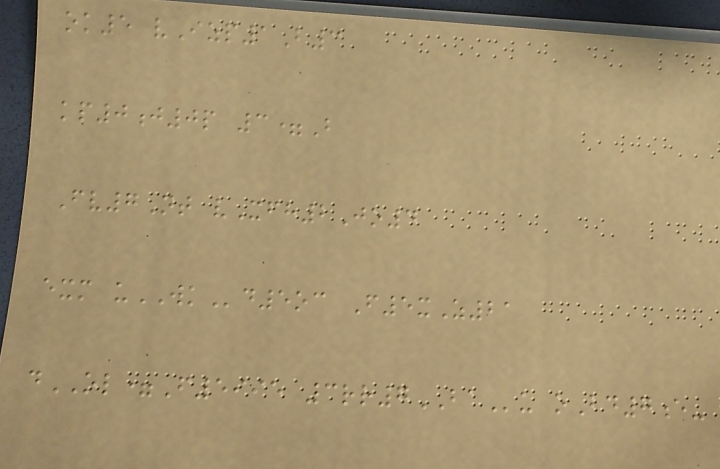ok5 vIzp1B3
kp0j0p 3=B
Fv7Nt vXfh2Jo4
exm uWKd5oc F5xZ21
dOL=F5995 3rr7BAu oBd7e-
